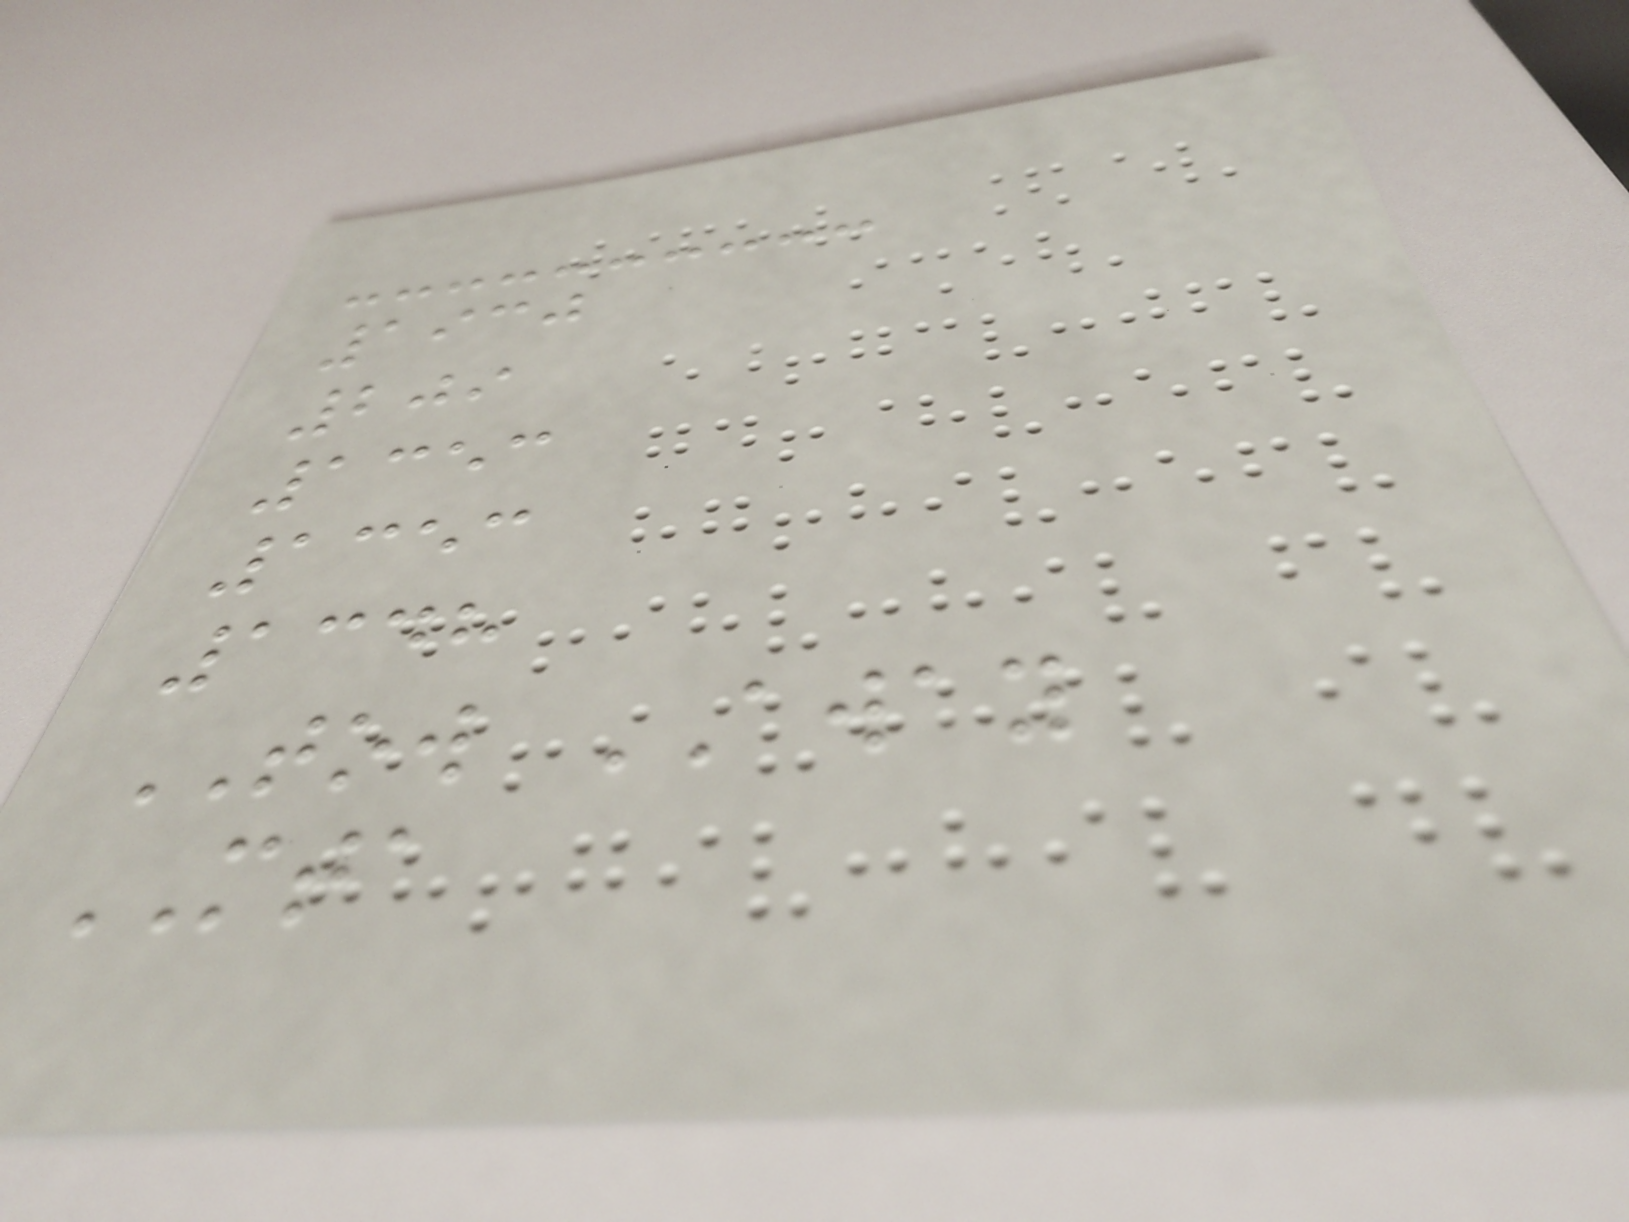1930
209
1353
1353
1348
TOW AWAY
MTA
